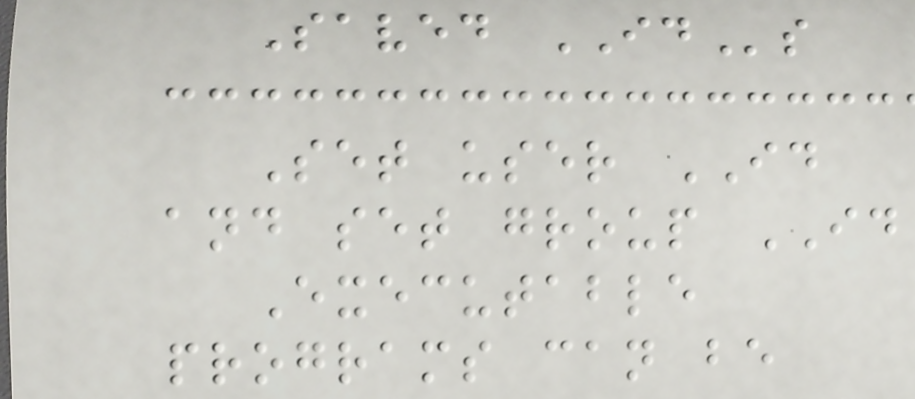Saved IDs
Set user ID
and set group ID
Executable
programs can be
